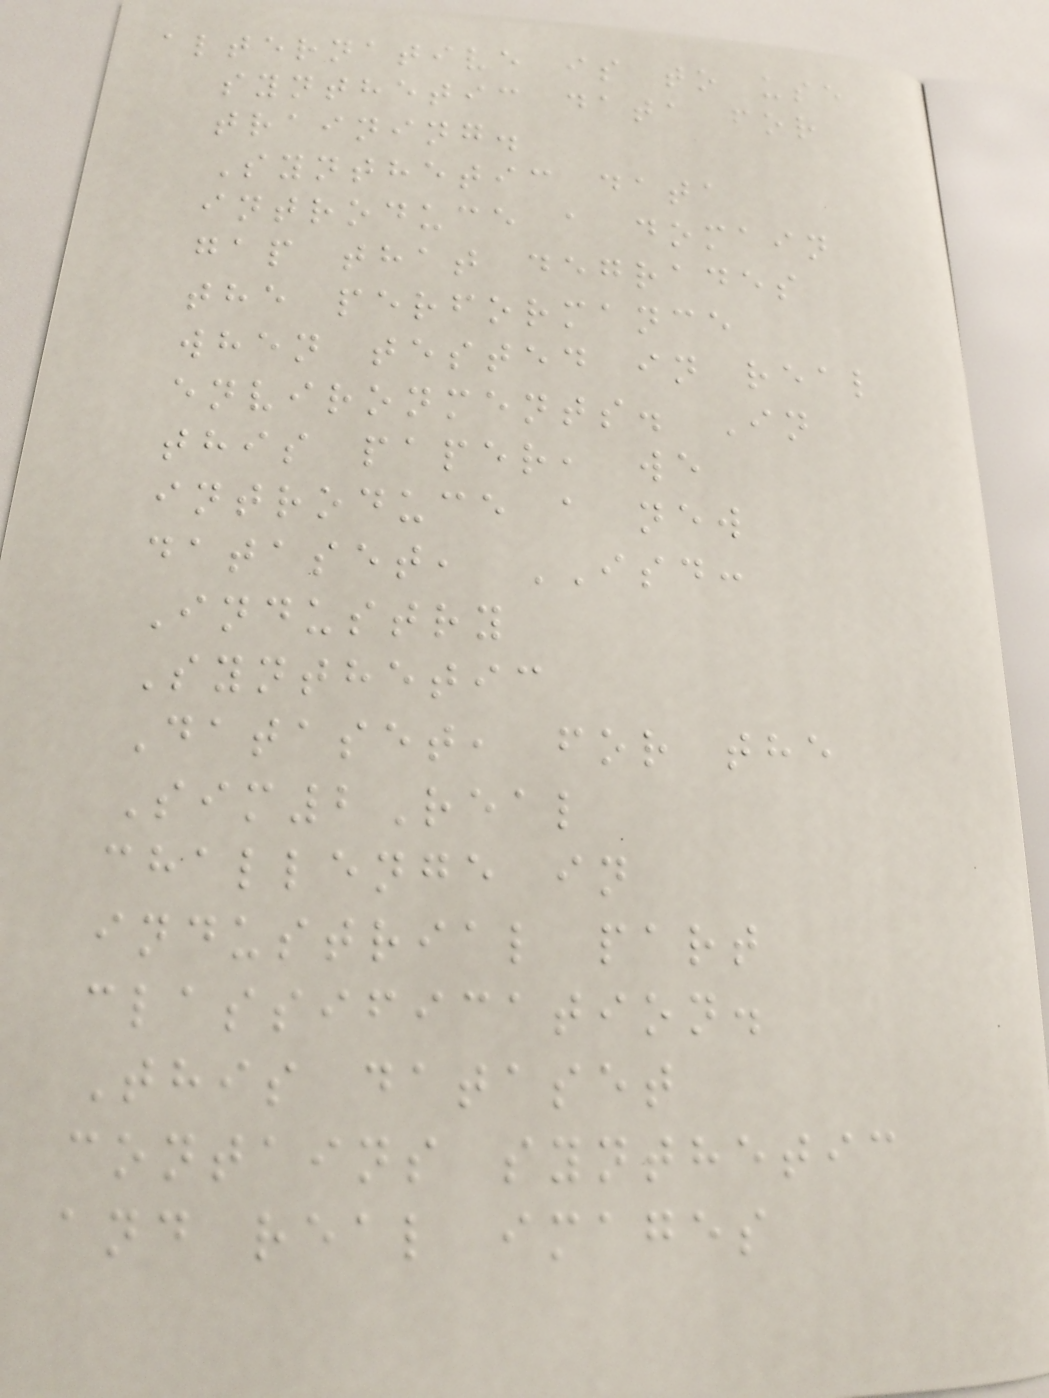alternative is to use
synthetic data for
training.
Synthetic data
introduce a domain
gap that degrades
the performance
when tested in real
environments. In
this paper, we
introduce a new
dataset, ISD:
Industry
Synthetic
Dataset, for the
Sim2Real
challenge in
industrial part
classification.
This dataset
contains synthetic
and real images
